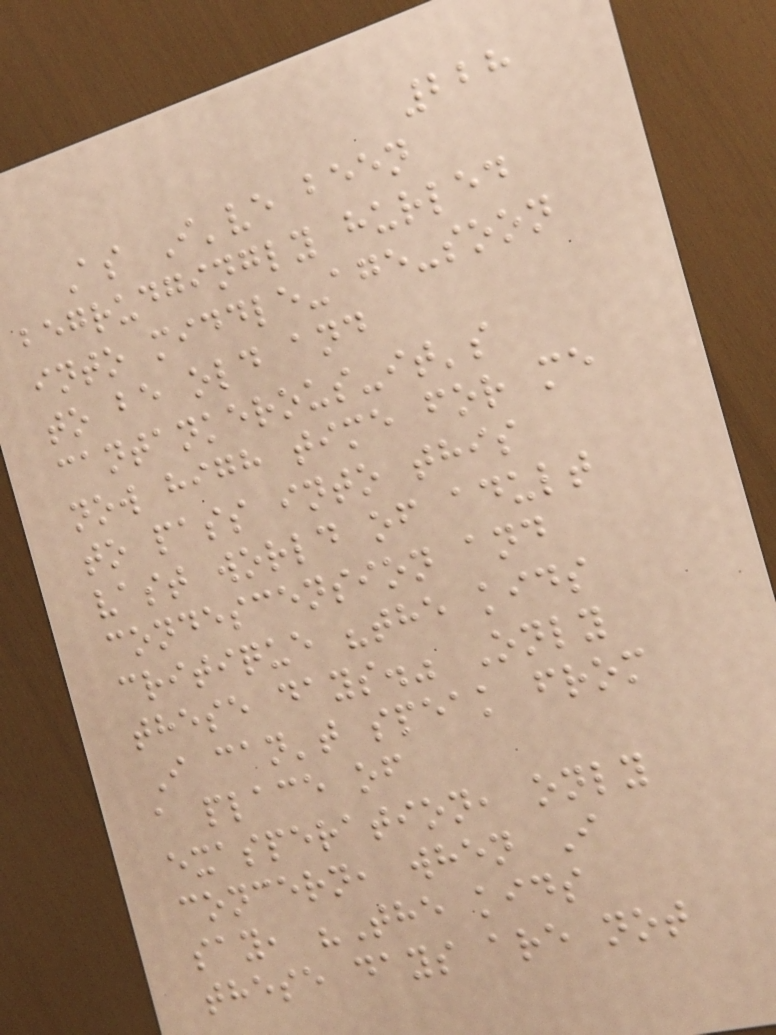228
As I've been
begrudgingly hurled
into middle-age-soon
to be old and
cantankerous-it's
now high time for me
to pass into this
vast world of adult
condescension and
critique "the kids
these days." Only
I can't speak from
a place of
exasperation, only
concern, when I
say, "The kids
these days are not
